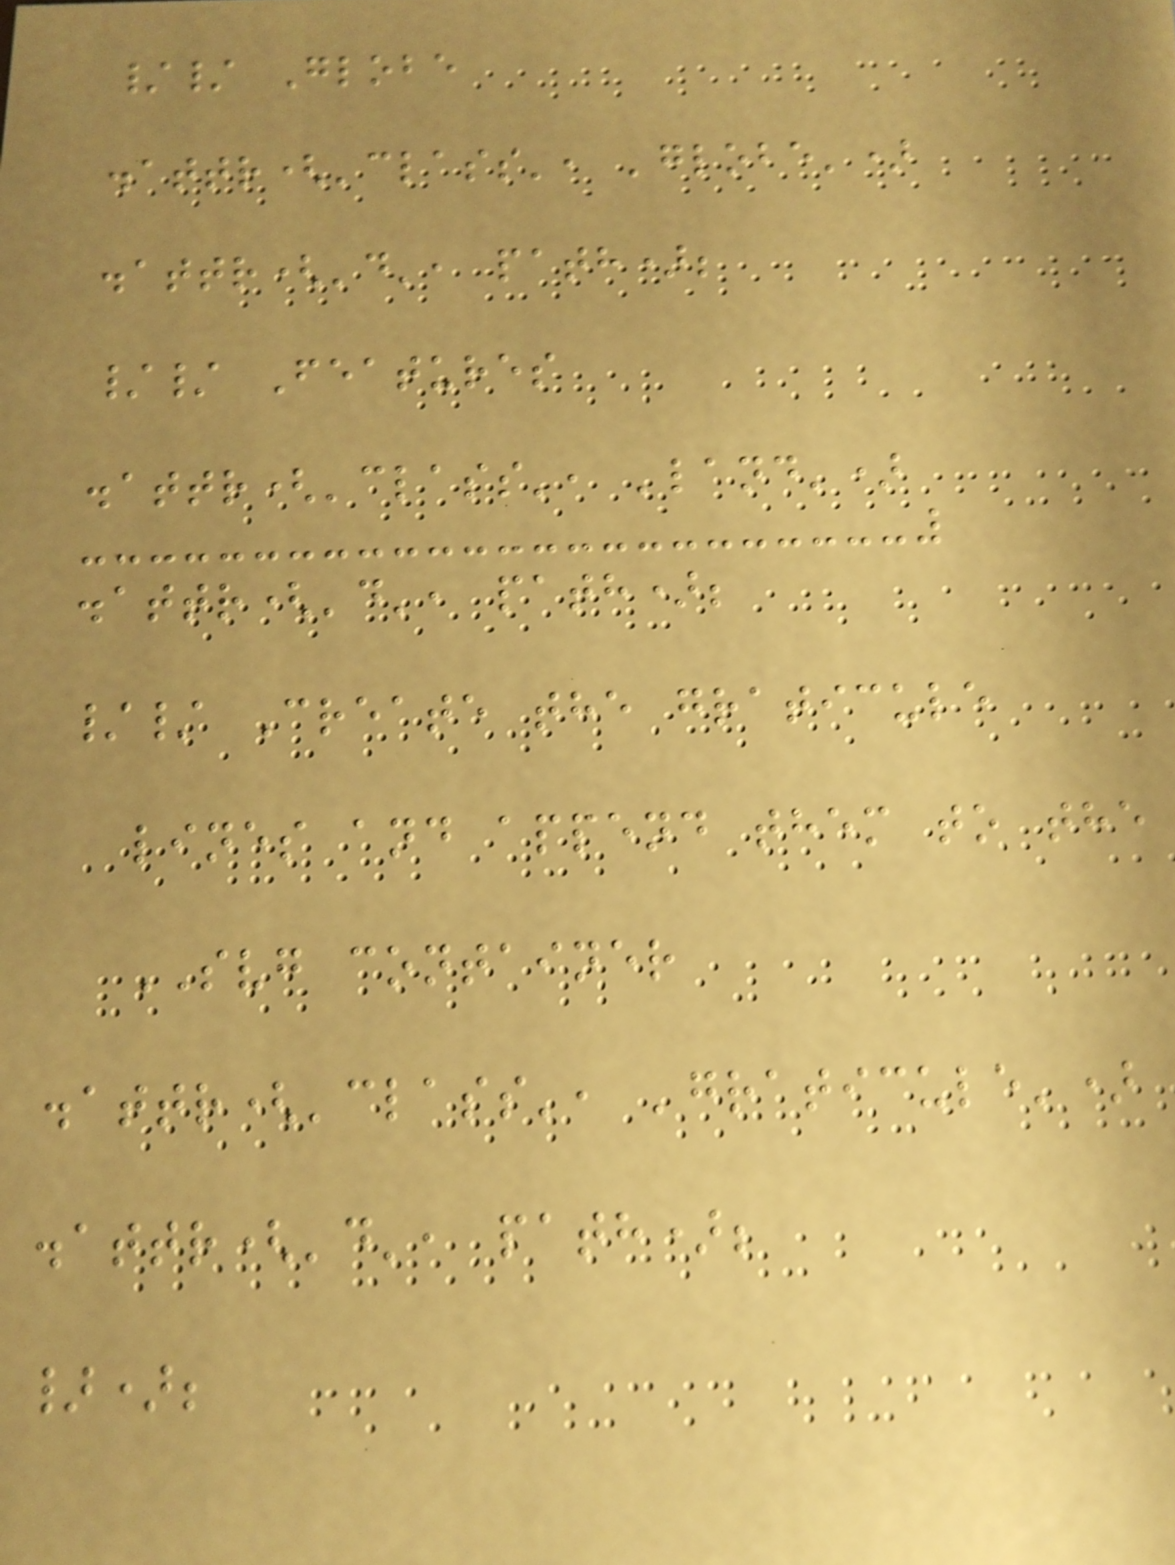// Globe
.attr('class', 'globe')
.attr('d', path);
// Features
.attr('class', 'land')
.attr('d', path);
// Create the graticule
lines and append them to the
SVG container
.attr('class', 'graticule')
.attr('d', path);
});
